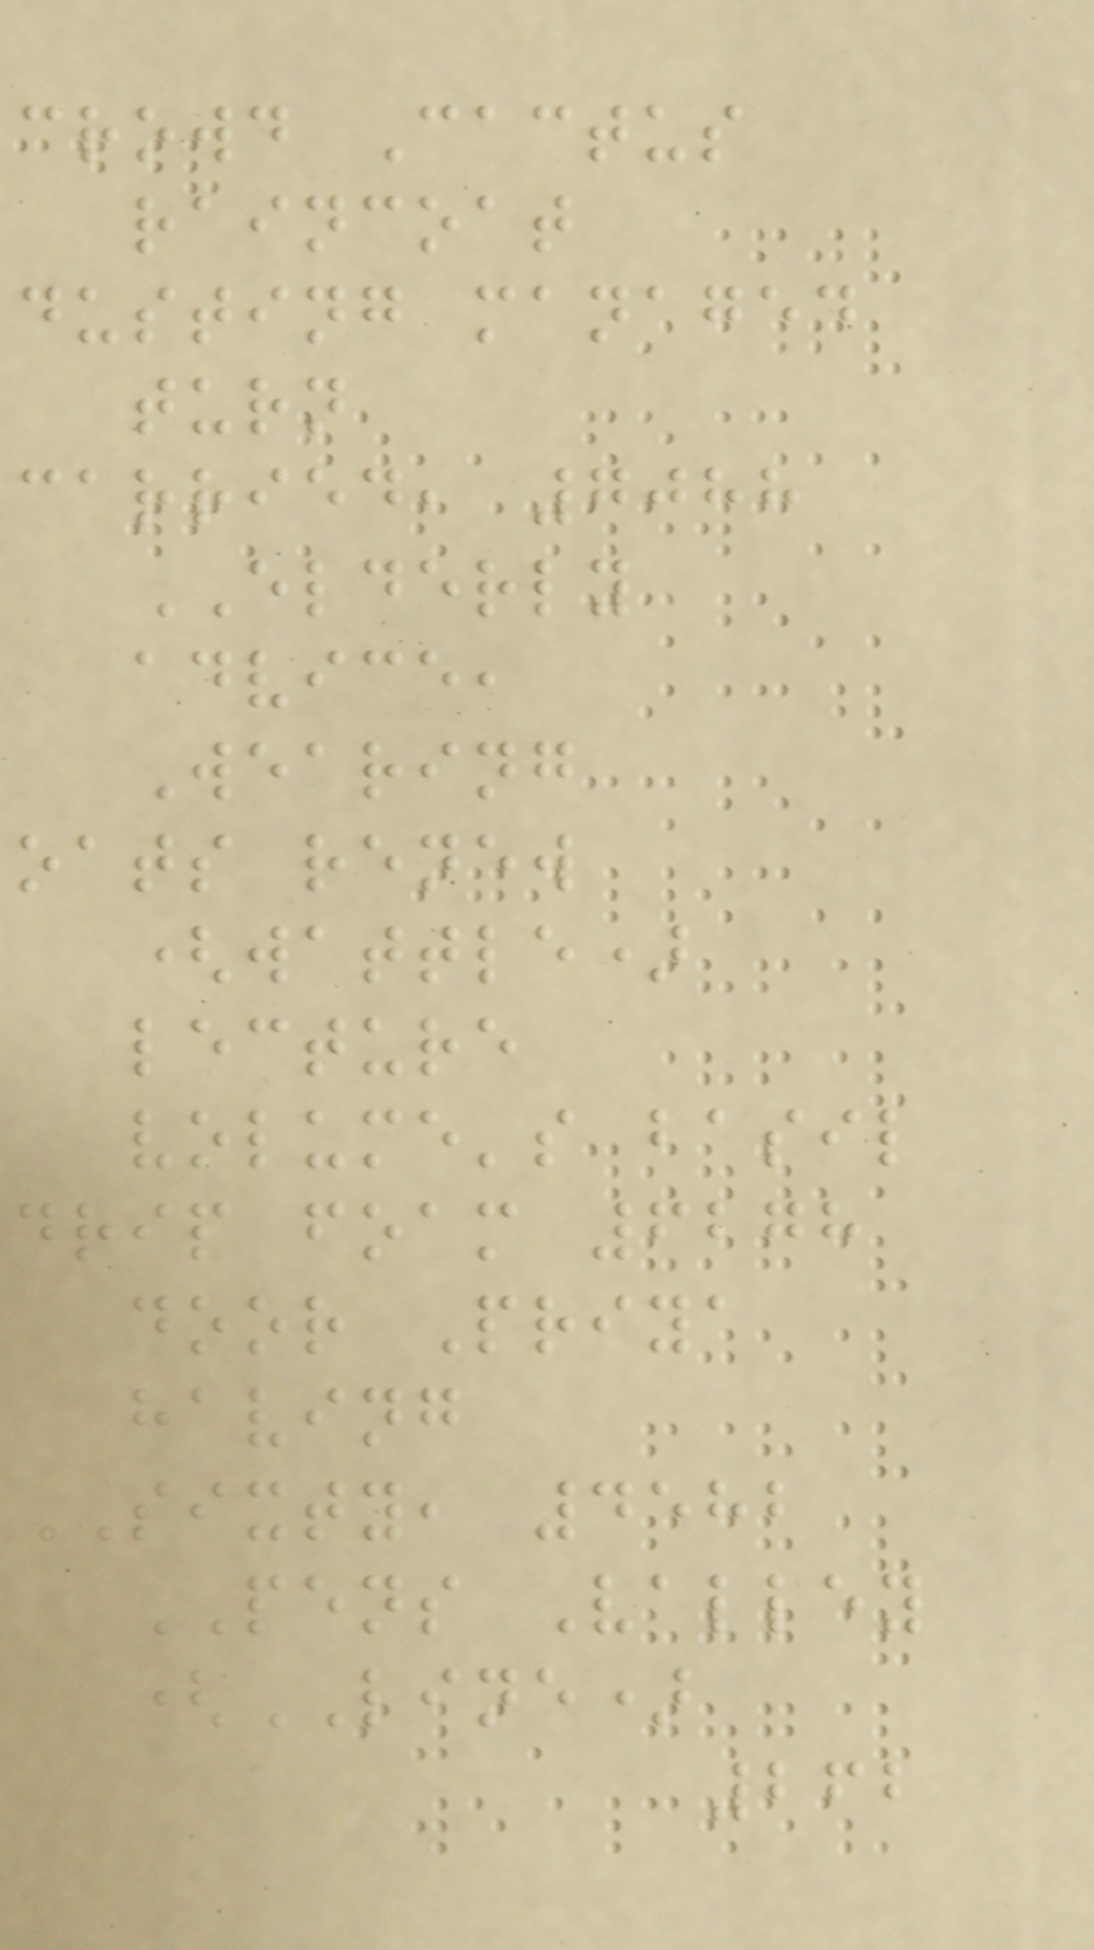crowd Cactus
raincoat
dusting managed
turn
carried, 7088
ELDERLY
advice,
Wearing
oats renew
(wattle)
lecture
volume's basil
drip foam 6278
door Priya
having
SIXTY, 4582
PENS Valley
(LINE)
262
